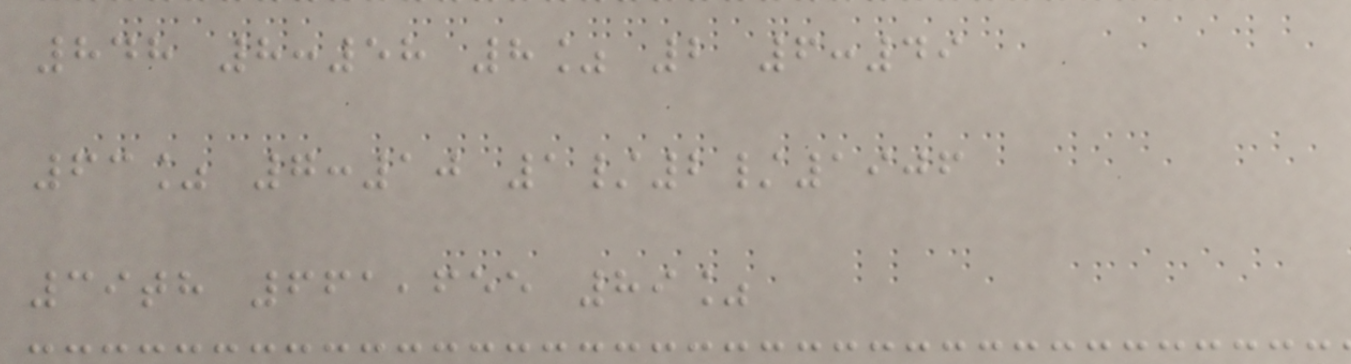848 8:58 8% 2 6:49
63% 7:10 1/2/1906
39th 661,655 89%
